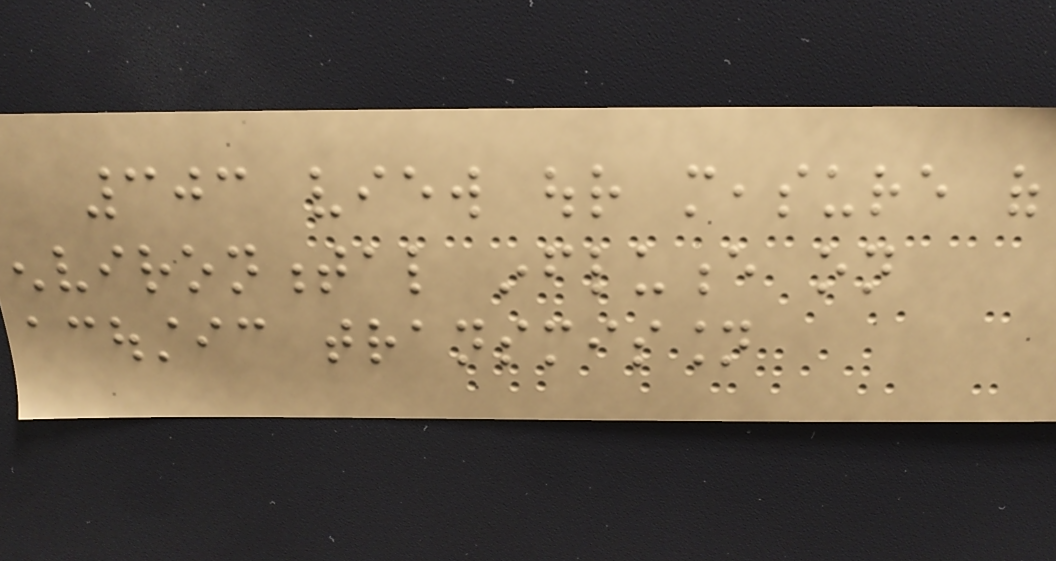303 view our measure of
environmental influence on
acoustic transmission
